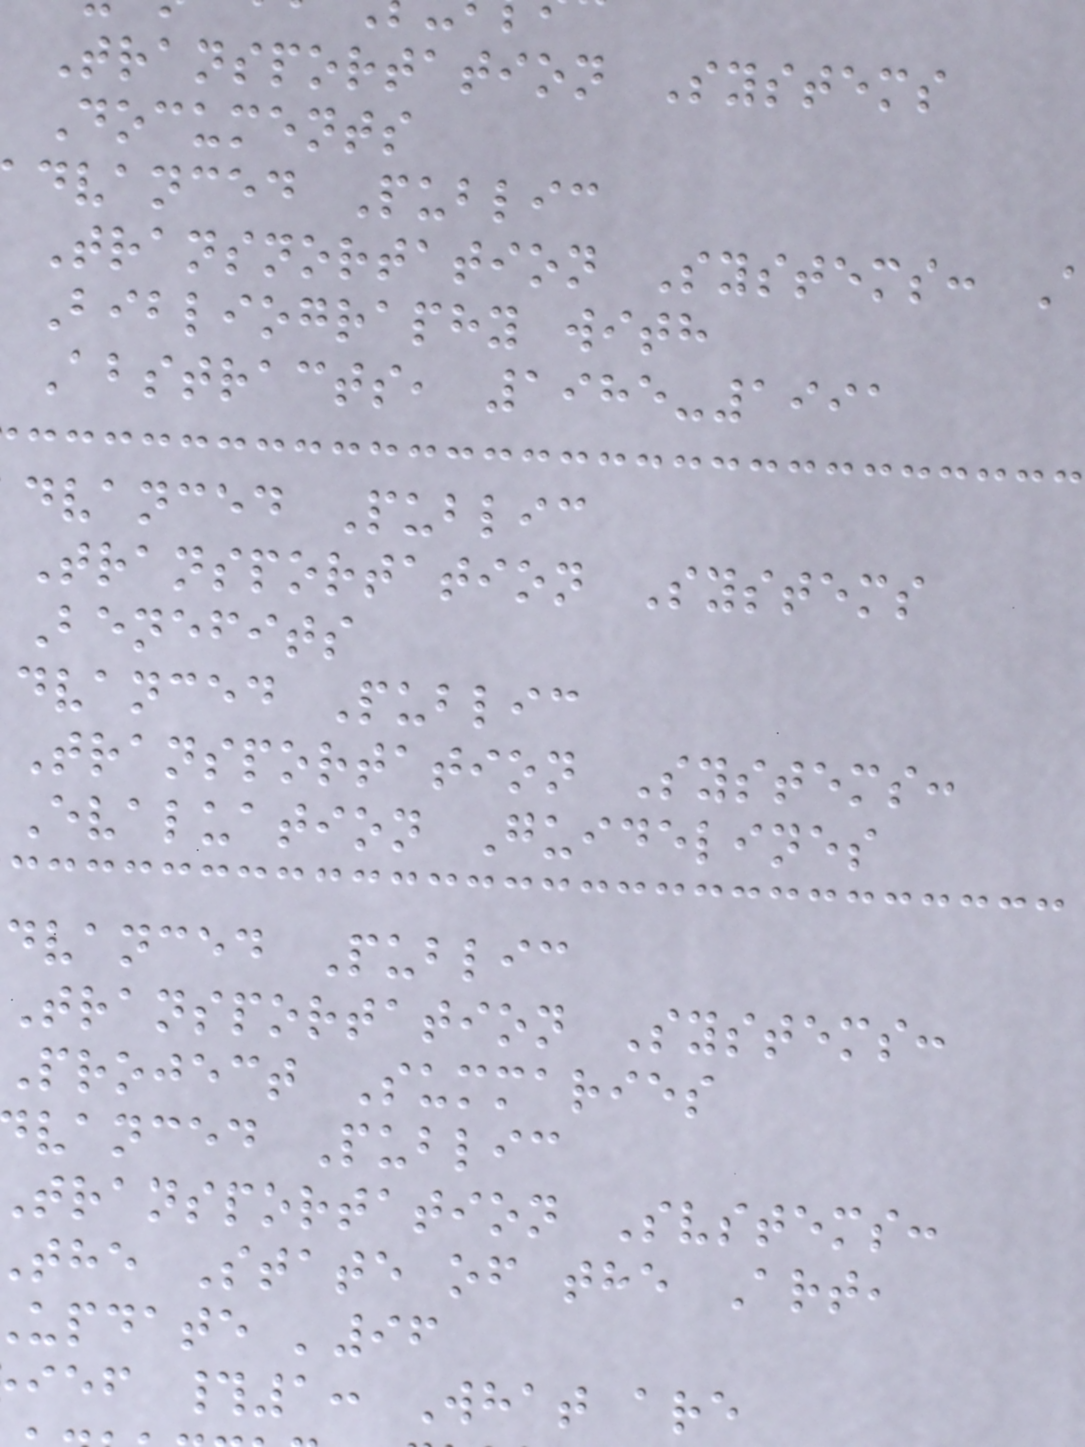Transportation Systems
Documents
dvanced Public
Transnortation Systems:
Bibliography with
Abstracts, 1985-1991
dvanced Public
Transportation Systems
Benefits
dvanced Public
Transportation Systems:
Evaluation Guidelines
dvanced Public
Transportation Systems:
Project Summaries
vanced Public
transportation Svstems:
the State of the Art,
update '96
ief #1: What are
